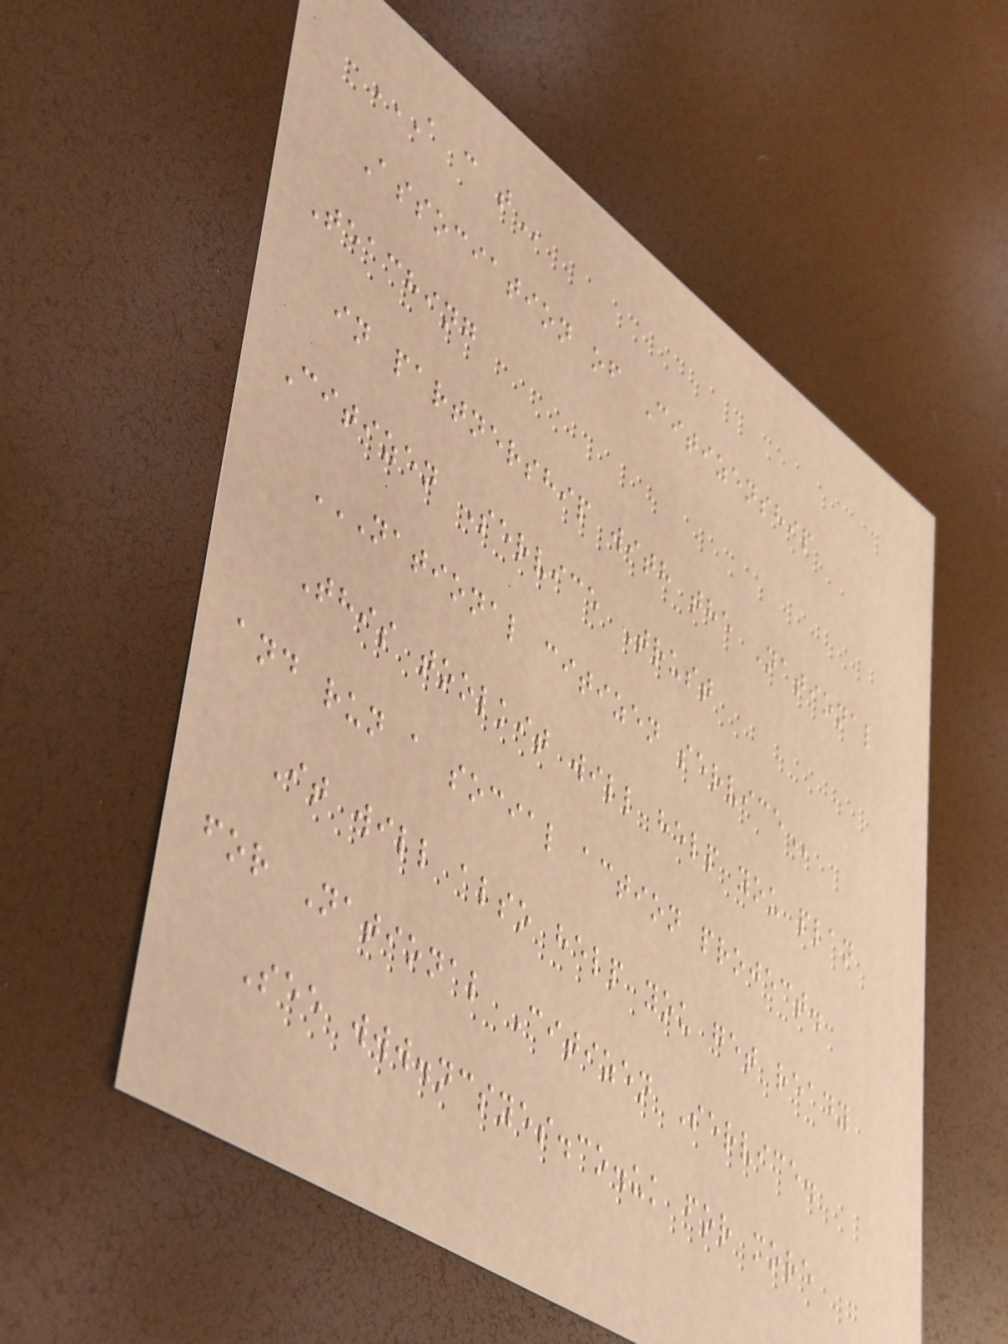A C T
Association of Citizenship
Teaching
in partnership with the National
Citizen Service Trust
NATIONAL CITIZEN SERVICE
This toolkit will help you plan
and run a social action project.
It will also help you get ready
for National Citizen Service.
See www.ncsyes.co.uk for more
